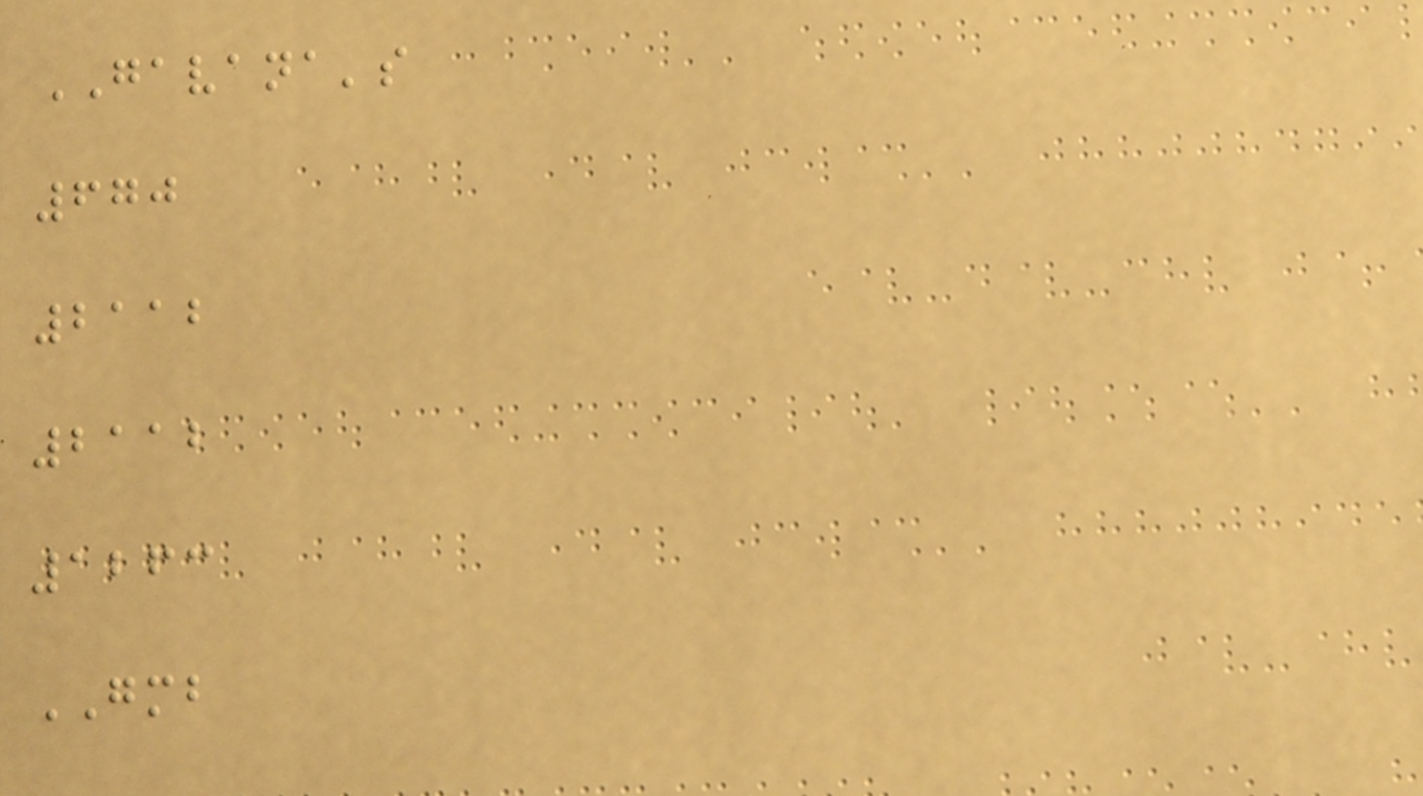GAVANA's
670
2112
2112
1263
GMB
